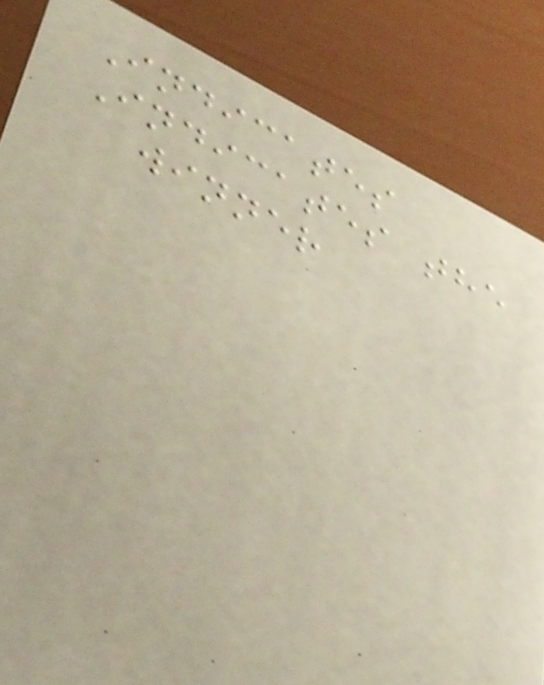Indicates
Indicates the
winner
